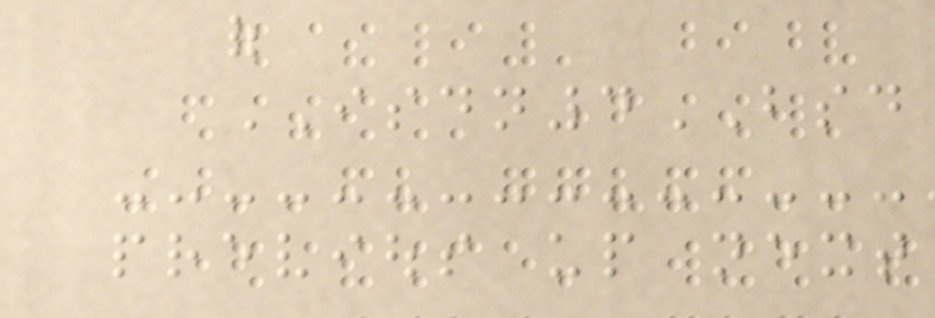of
ISDN4BSD
previous up next
